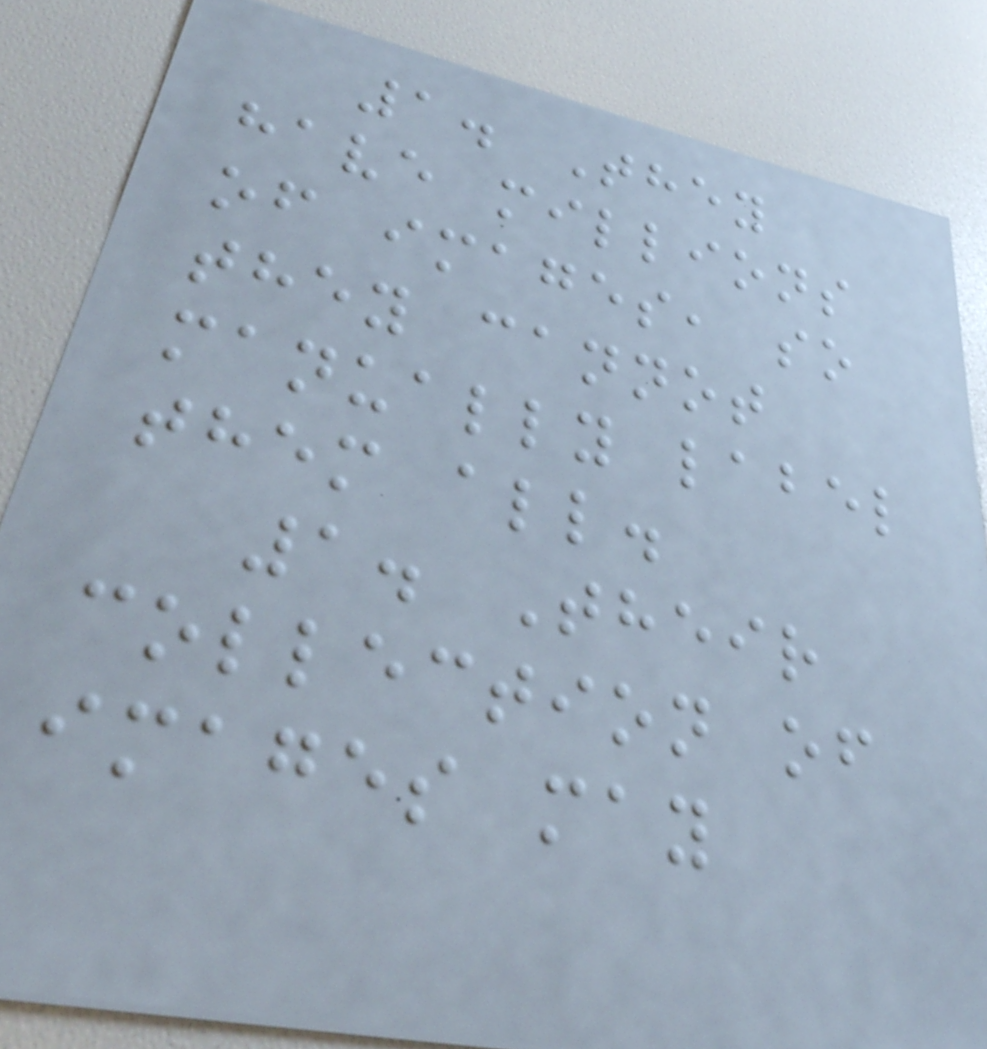1. They
have millions
of images, so
they cannot
manually label
them all.
1. Their
collection of
images may
